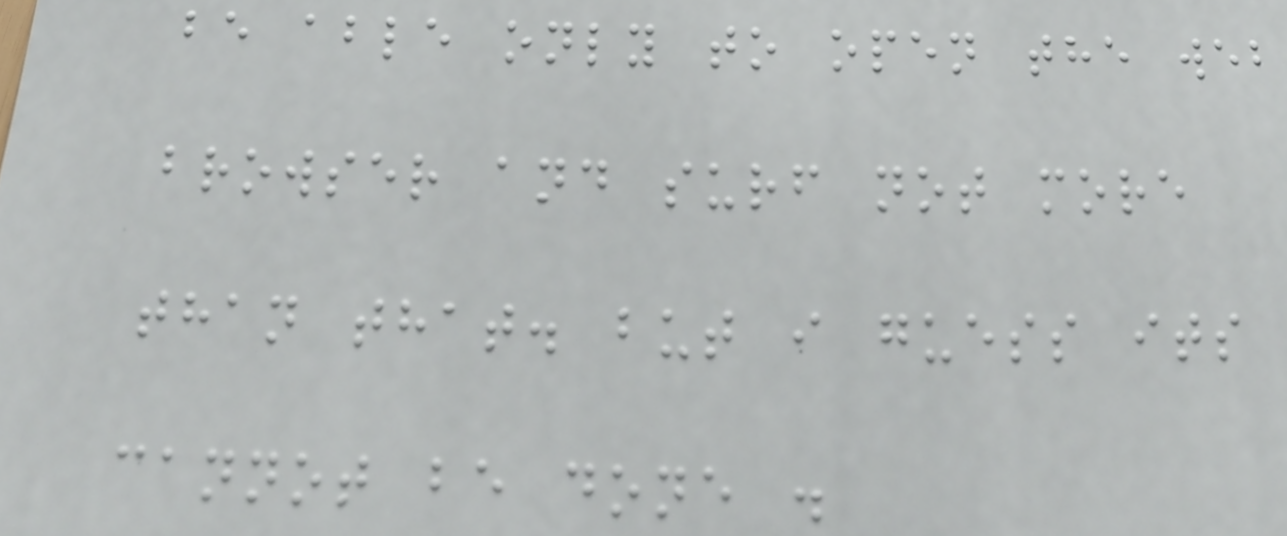be able only to open the web
browser and surf not more
than that. but i guess its
cannot be done .
